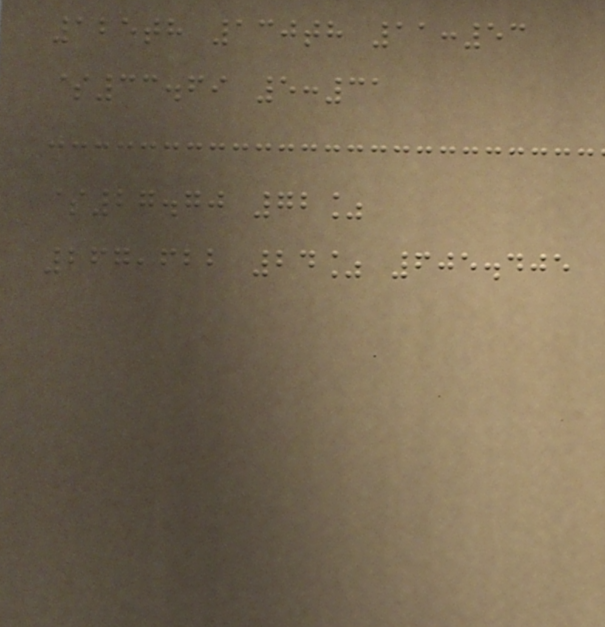125th 130th 11:53
$33.69 5:31
$27.70 72%
267,622 24% 605.405
